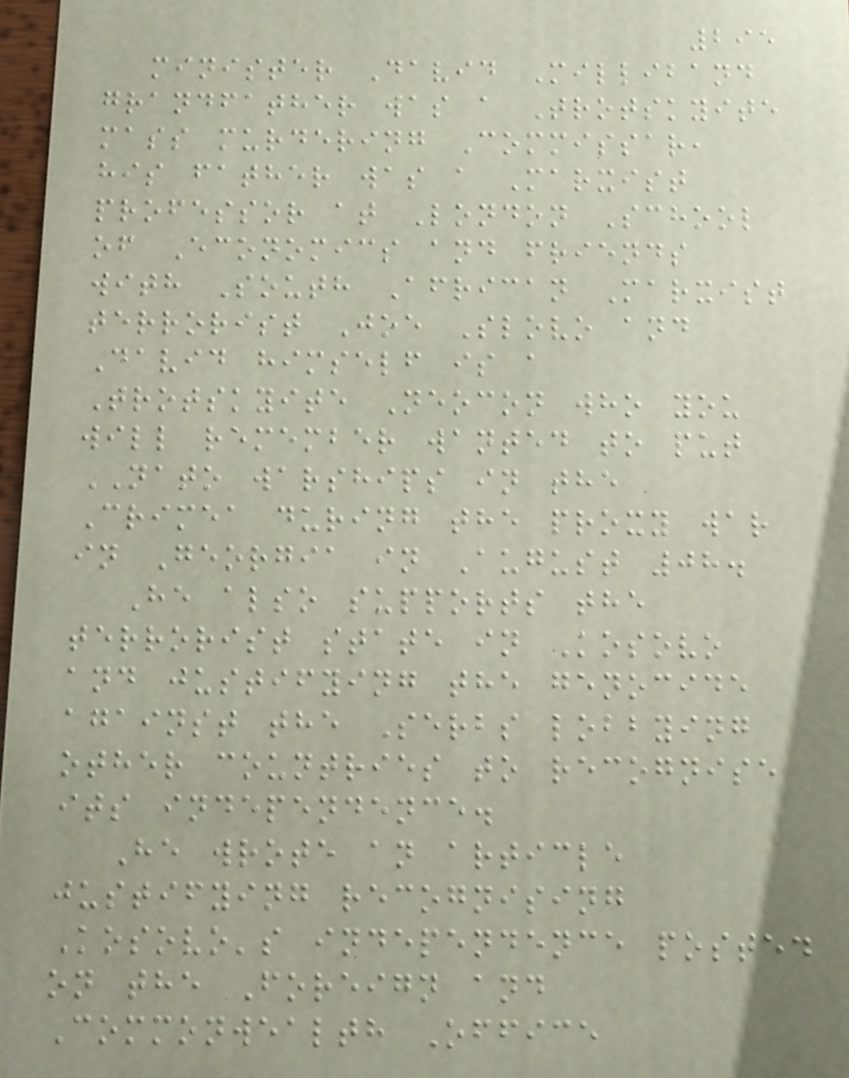295
minister David Milliband
grandfather was a Trotskyite
mass murdering Commissar,
his father was a Marxist
professor at London School
of Economics and friends
with South African Marxist
terrorist Joe Slovo and
David himself is a
Trotskyite Neocon who you
will remember wanted to put
NATO warships in the
Crimea during the proxy war
in Georgia in August 08.
He also supports the
terrorist state in Kosovo
and justifying the genocide
against the Serbs lobbying
other countries to recognise
its independence.
He wrote an article
justifying recognising
Kosovo's independence posted
on the Foreign and
Commonwealth Office
